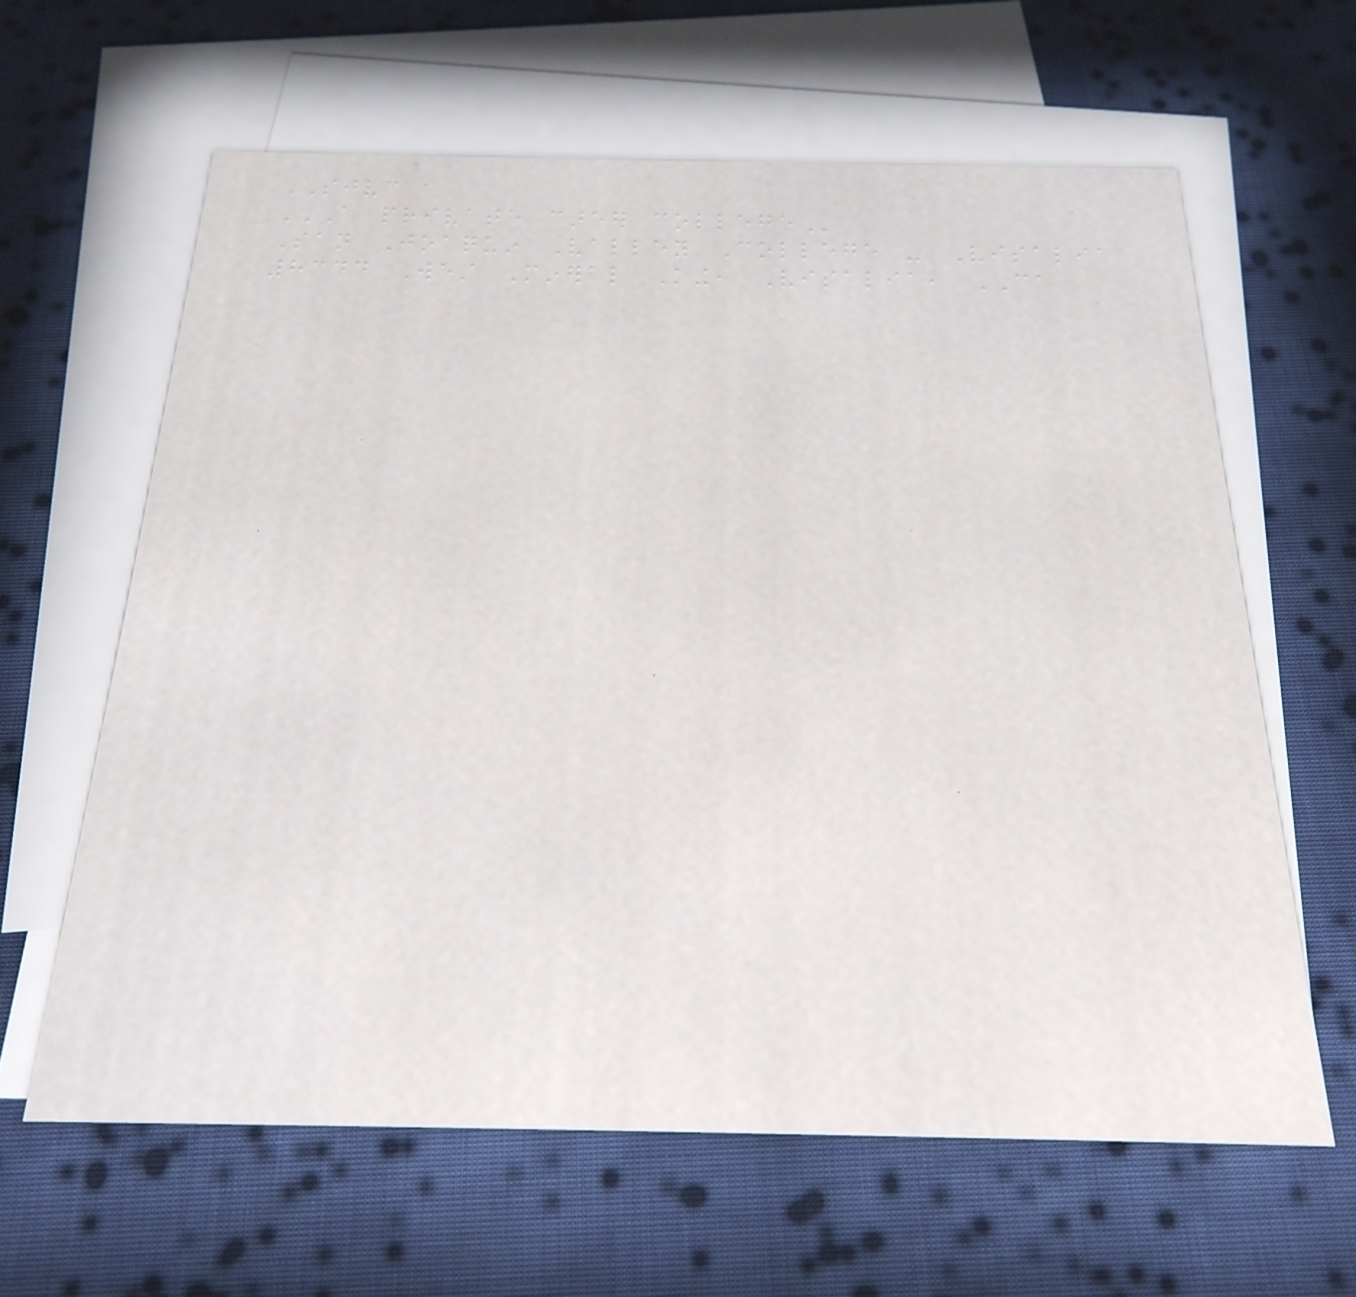SJVC
A PRIVATE CAREER COLLEGE
San Joaquin Valley College - Visalia
8344 West Mineral King, Visalia, CA
